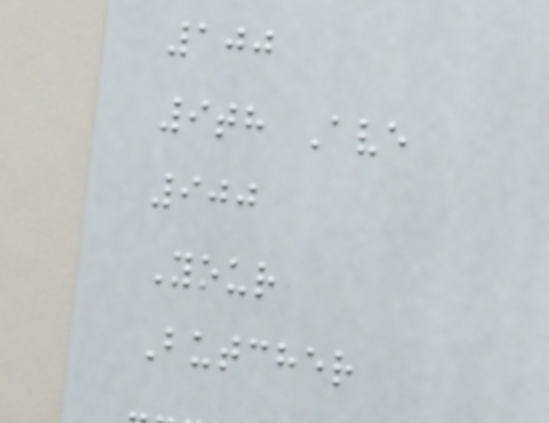100
9th Ave
900
Your
Butcher
